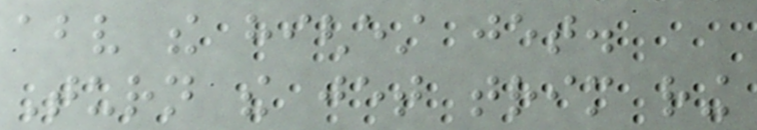above the highest jet.
Turn the jet trim ring
